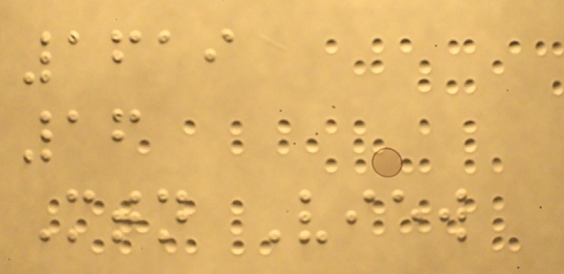1619
16
Mtn View
